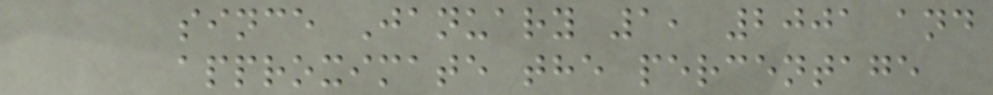since January 1, 2001 and
approximate the percentage
